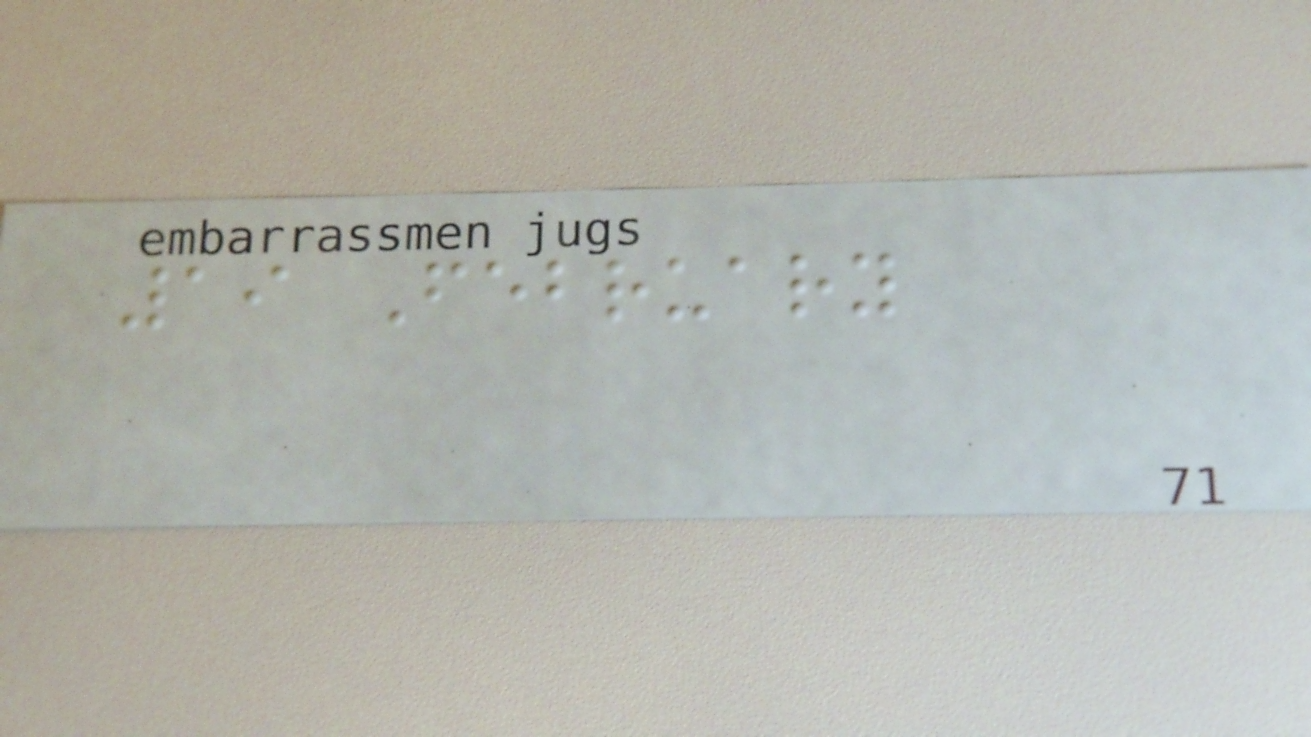19 February
